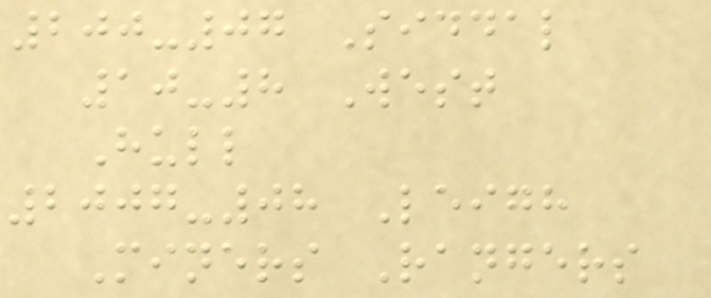200-07 Siddal
10-8 West
Hull
2007-08 Leigh
Miners Rangers
